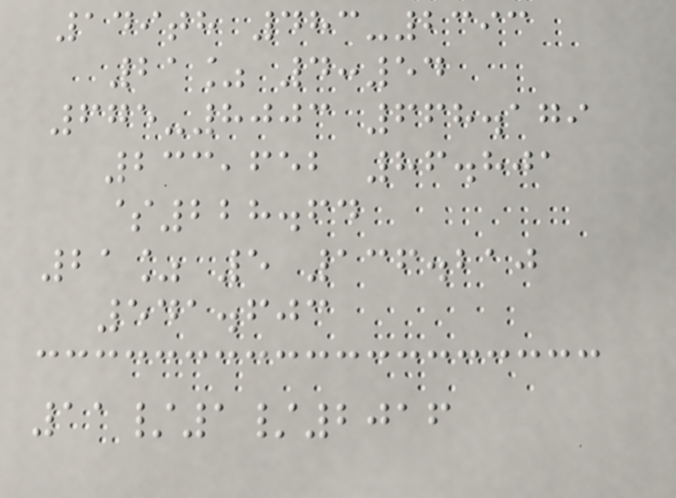149th 483-2393
21% 4:54
675-8003 668.179
233,652 86.801
$228.64
21% 5 136.210
541.603
11/1/2016
